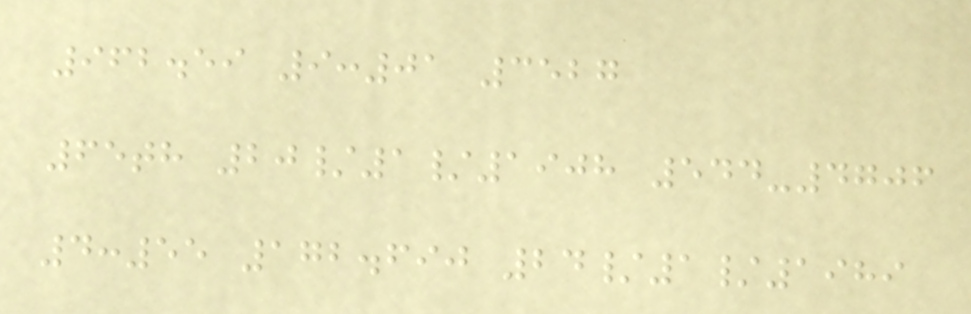962.59 9:01 3527
65th 20/1/1908 544-4706
4:55 172.690 24/1/1989
